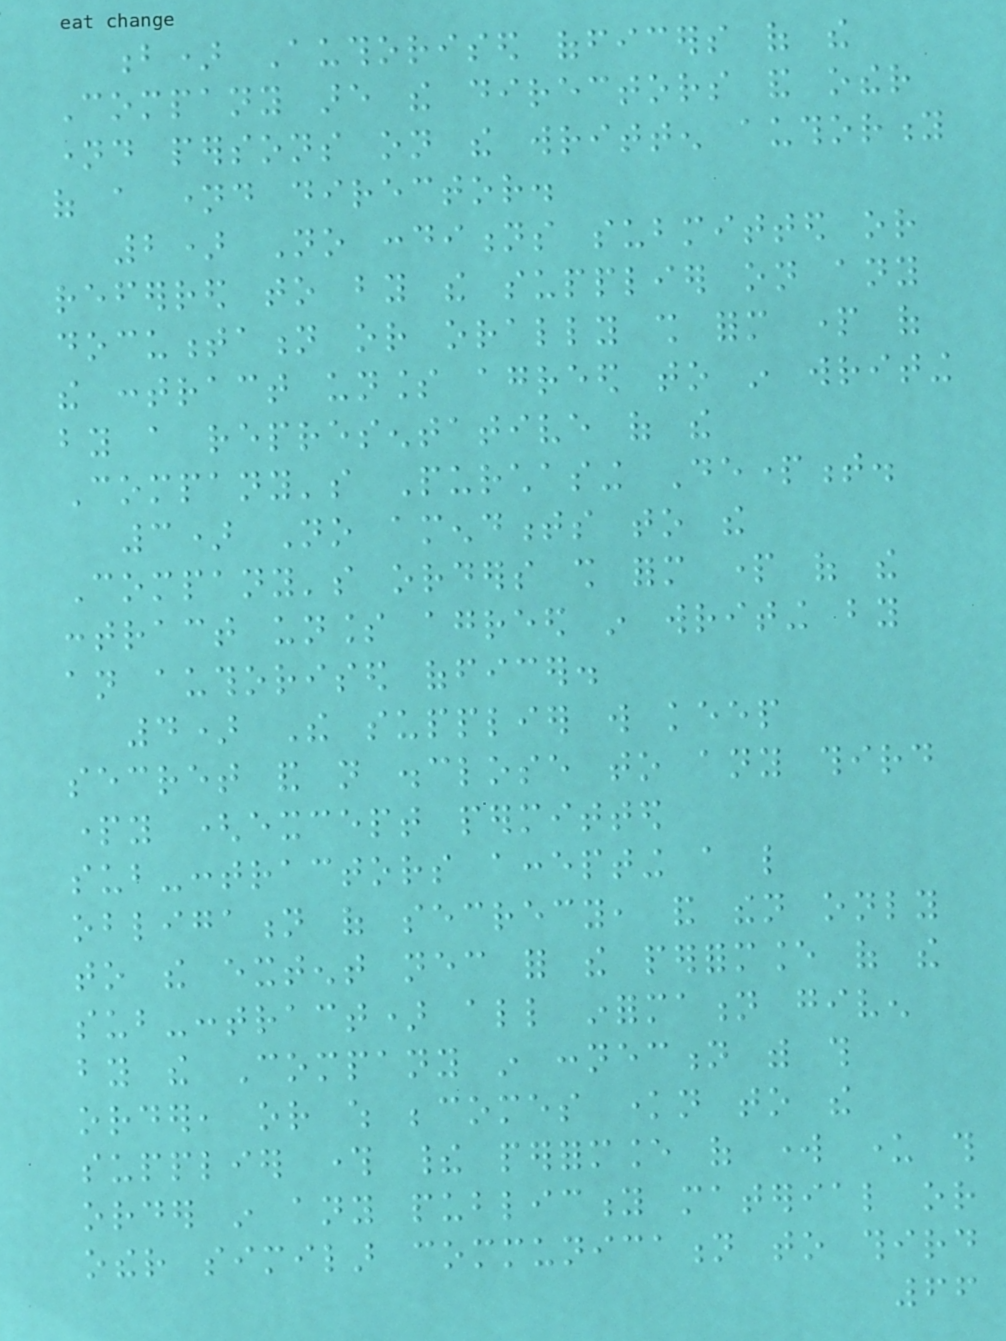b) Authorised officers of the
Company are the directors and other
named persons on the written authority
of a named director.
2) No conditions submitted or
referred to by the supplier on any
documentation or orally shall form part of
the contract unless agreed to in writing
by a representative of the
Company's Purchasing Department.
3) No amendments to the
Company's orders shall form part of the
contract unless agreed in writing by
an authorised officer.
4) The supplier will keep
secret and not disclose to any third
party (except permitted
sub-contractors accepting a like
obligation of secrecy, and then only
to the extent necessary for the performance of the
sub-contract) all information given
by the Company in connection with this
order, or which becomes known to the
supplier through their performance of work under this
order in any publicity material or
other similar communication to third
66
